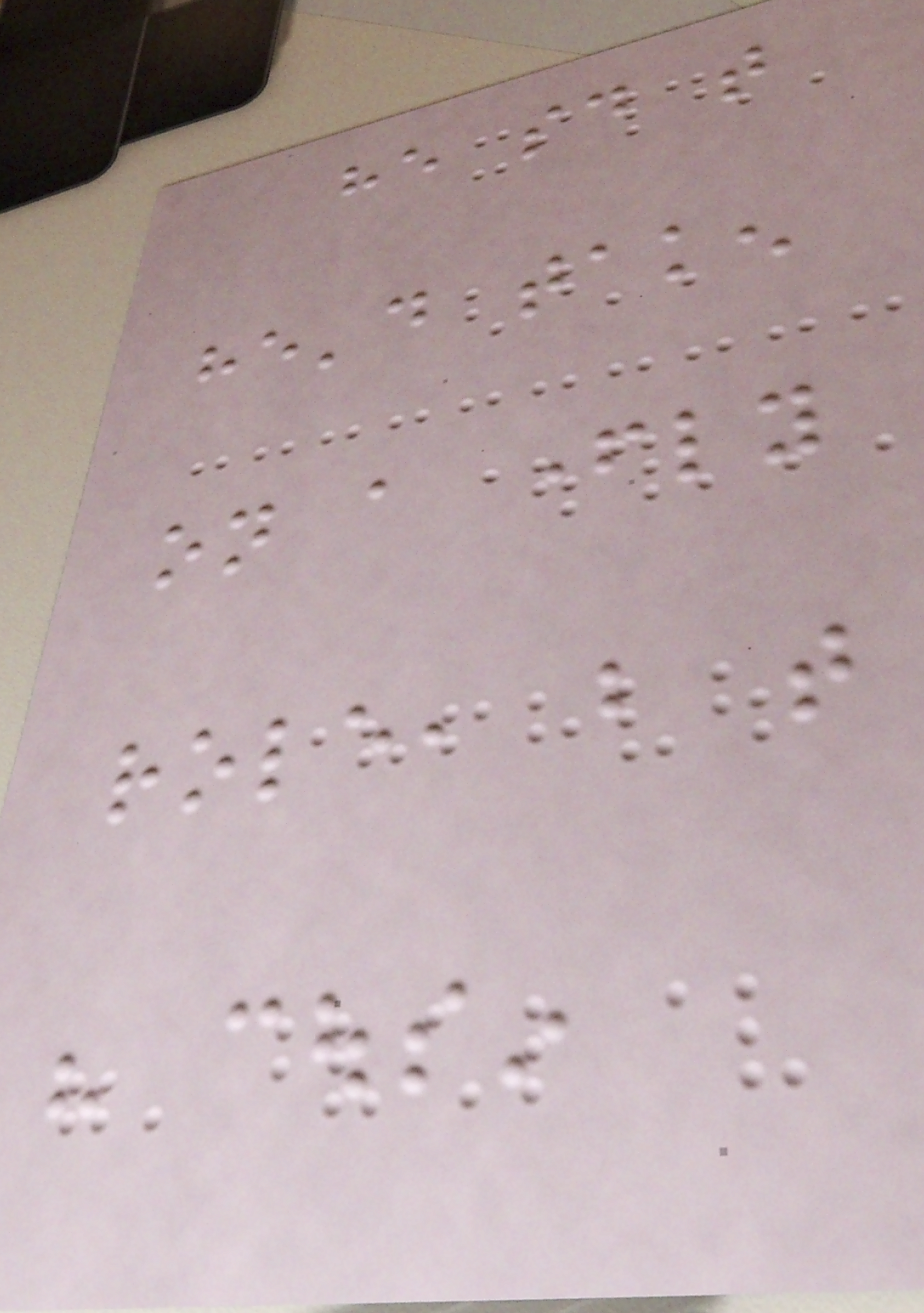he said that
he'd taken
on a fatherly
role, but that
his cousin
